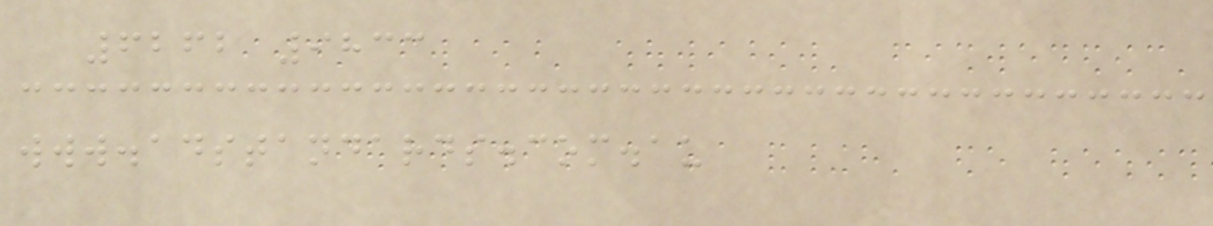6262 9833
www.adstandards.com.au
